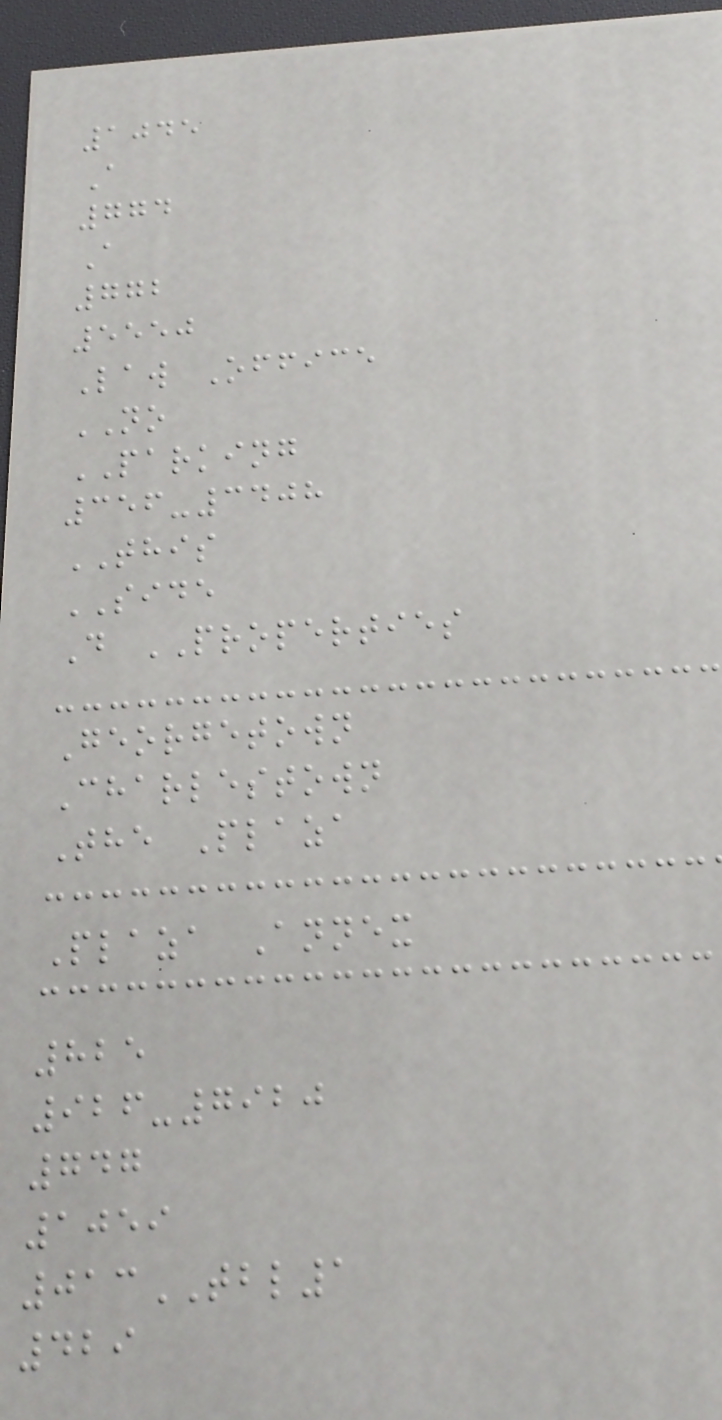1045
A
774
A
772
5550
Law Office
NO
PARKING
356-3408
THIS
SIDE
D PROPERTIES
Georgetown
Charlestown
The Plaza
Plaza Annex
825
926-7920
747
1059
013TBL1
429
